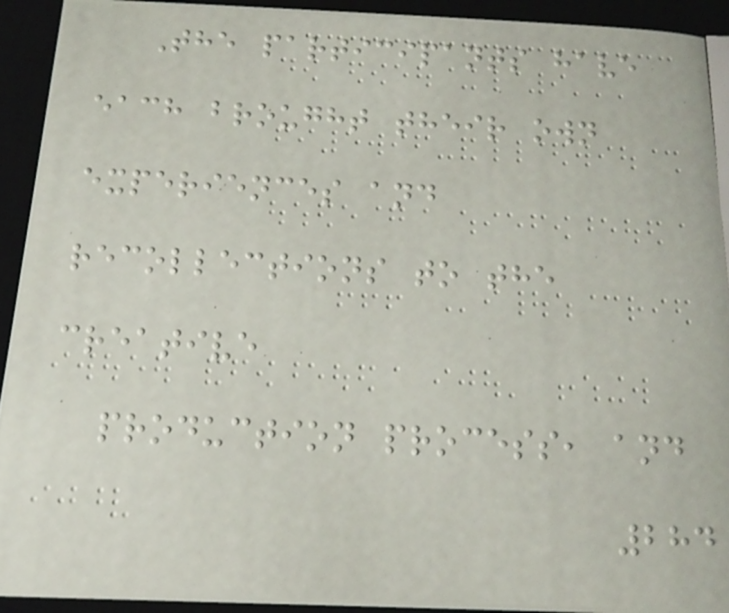The participants have
each brought their own
experiences and
recollections to the
creative
production process, and
284
